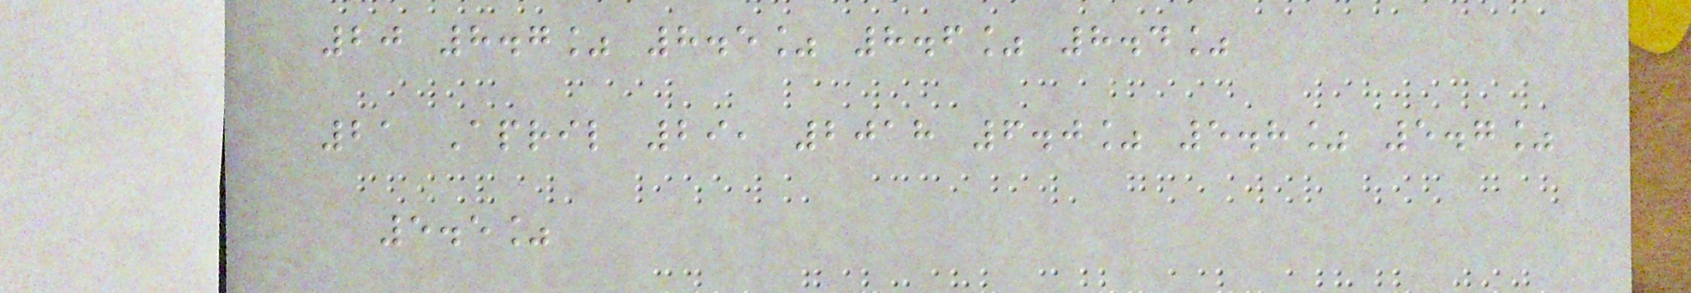20 8.7% 8.5% 8.6% 8.4%
21 April 29, 2018 6.0% 5.8% 5.7%
5.5%
